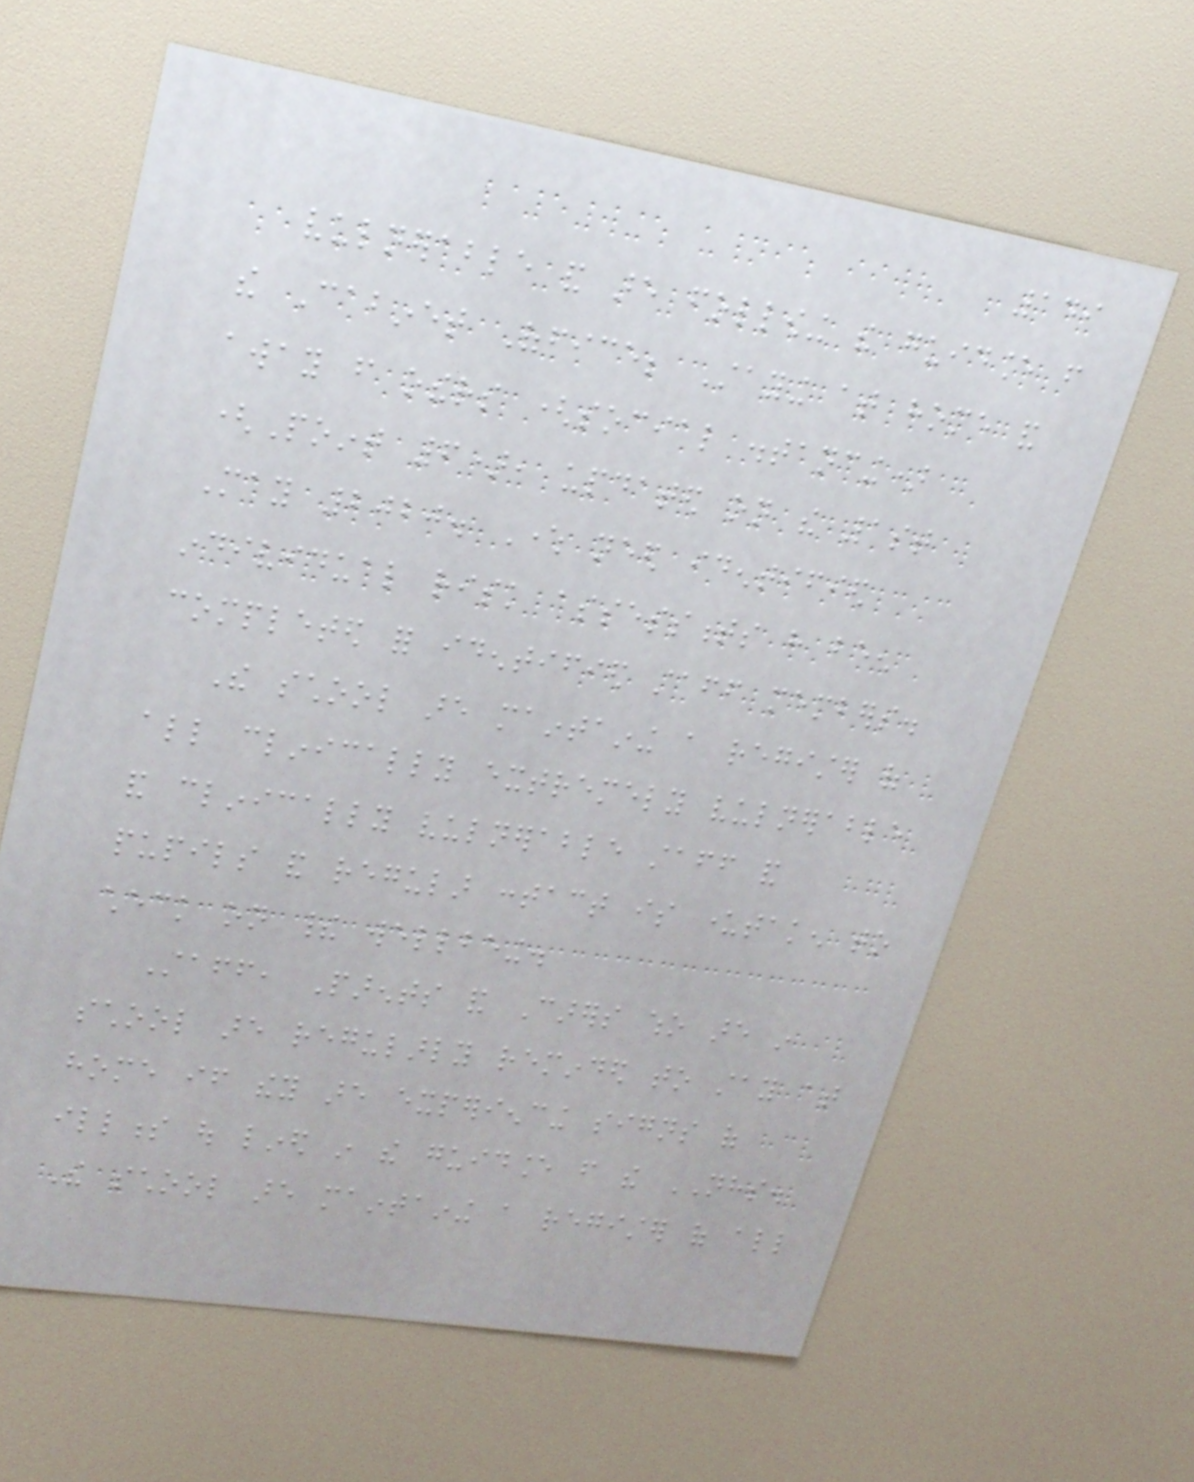149
vulnerable and are following the guidance from
the Cabinet Office; Staying at home and
away from others (social distancing)
(Point 6), updated on the 1st
May 2020. Where need identified
individual risk assessments have been
completed for identified staff members.
The school are maintaining a register of
all clinically extremely vulnerable
and clinically vulnerable staff and
pupils and regular contact is undertaken to
check on their wellbeing.
Staff, Parents and Carers who are in
school are regularly reminded to stay at
home if they are experiencing signs of
illness out lined in the guidance from the NHS.
The school are maintaining a register of all
